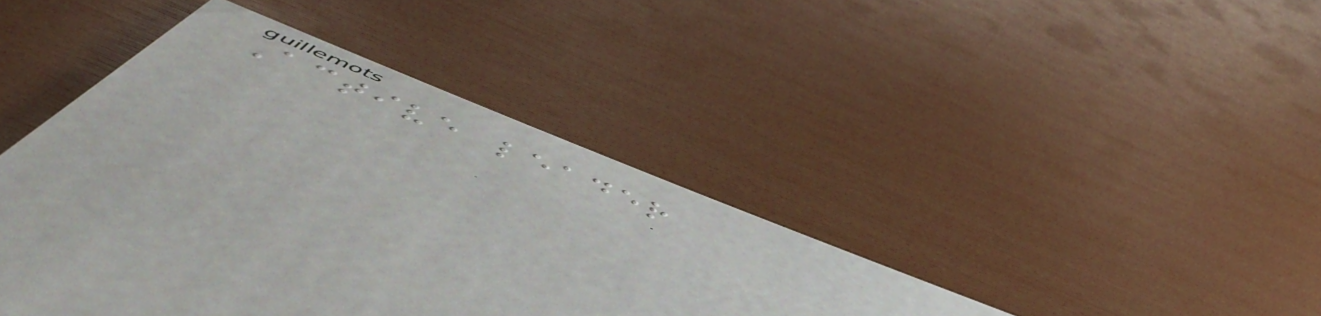Active leader
